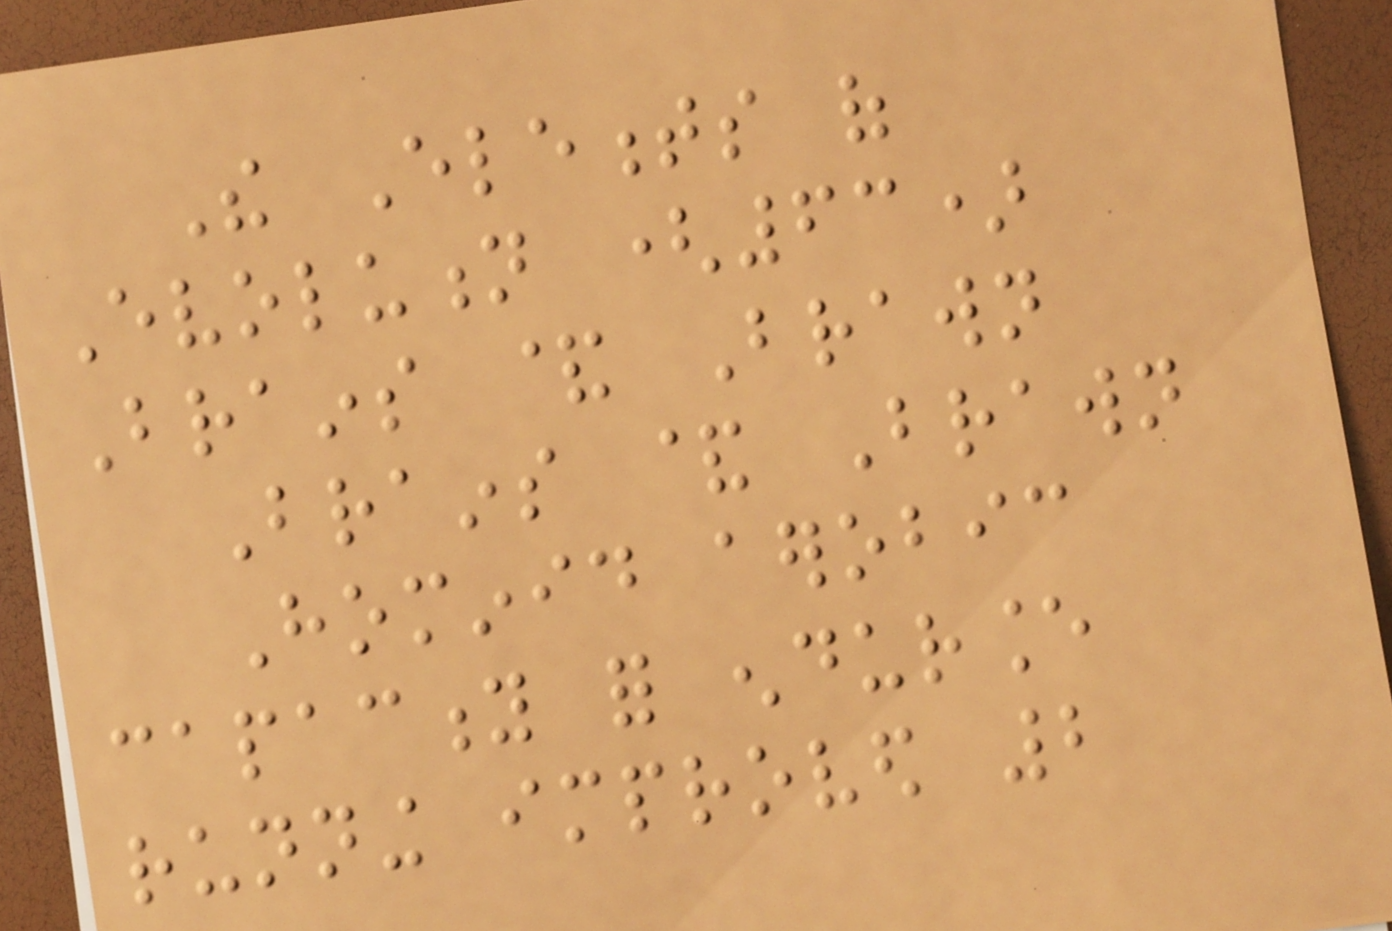The Elements of
Evolution (63)
Brains & Brawn
Brains & Brawn
Hominid aerobic
capacity for endurance
running improved 2
